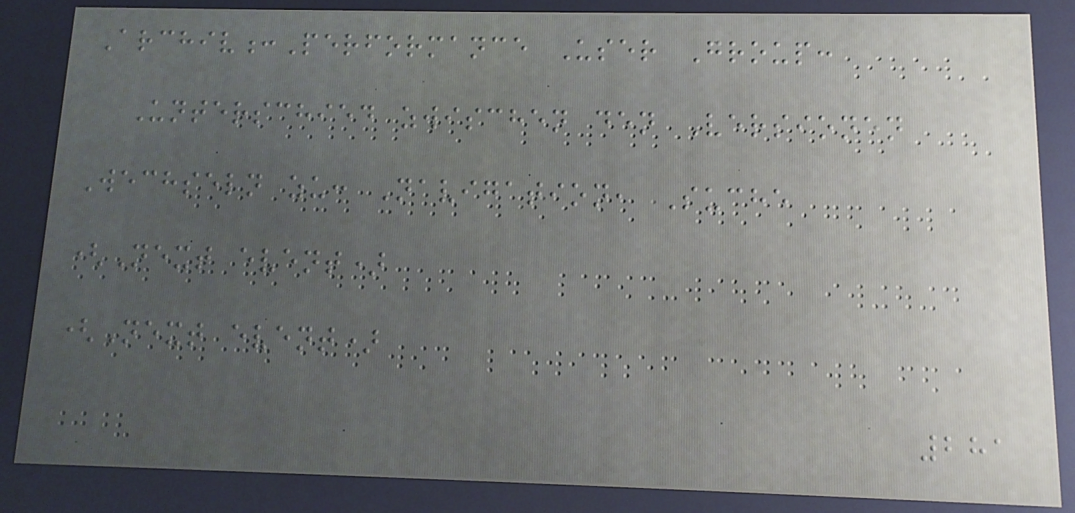Archiv:Performance User Group:
Unterschied zwischen den Versionen
Wechseln zu: Navigation, Suche
(Next event)
(Next event)
281
